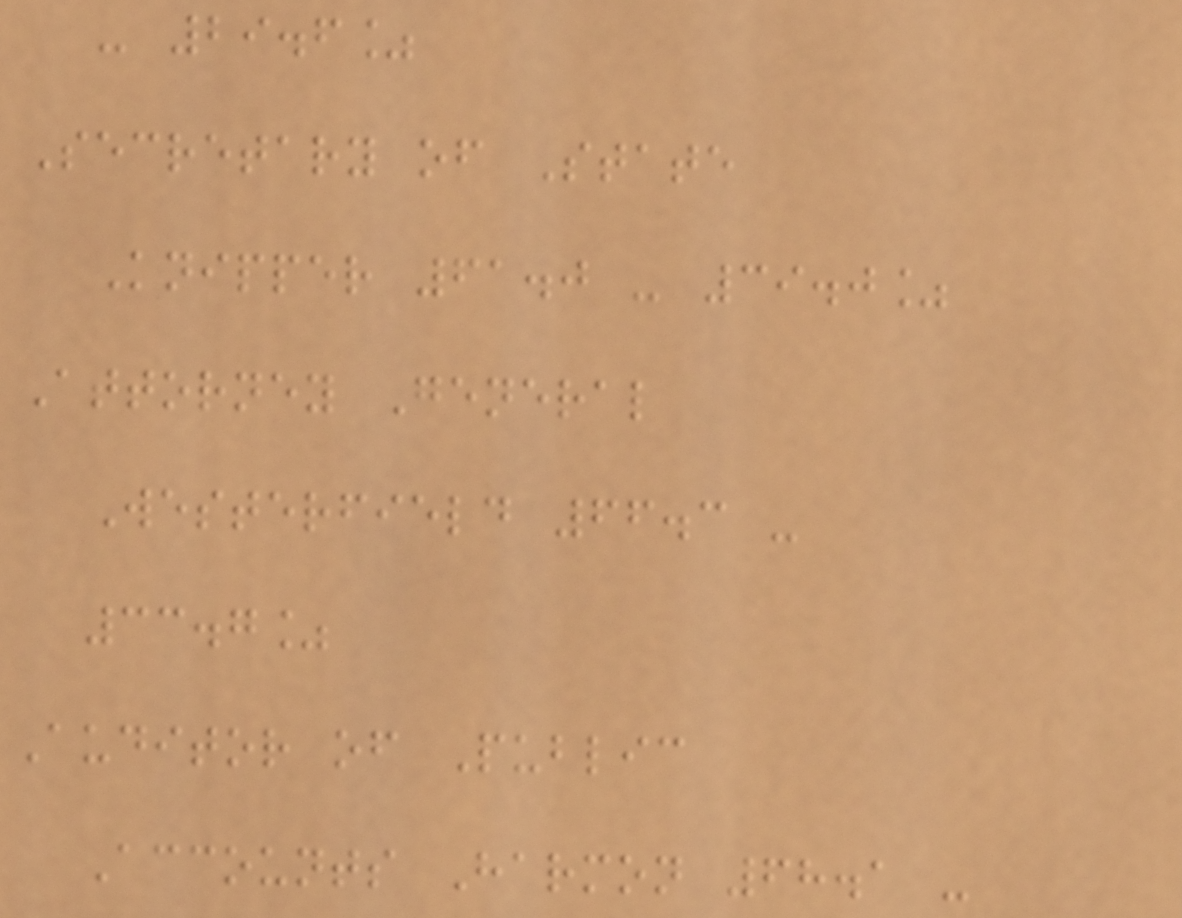- 29.6%
Secretary of State
Knipper 61.0 - 39.0%
Attorney General
Westerfield 66.3 -
33.7%
Auditor of Public
Accounts Harmon 68.1 -
